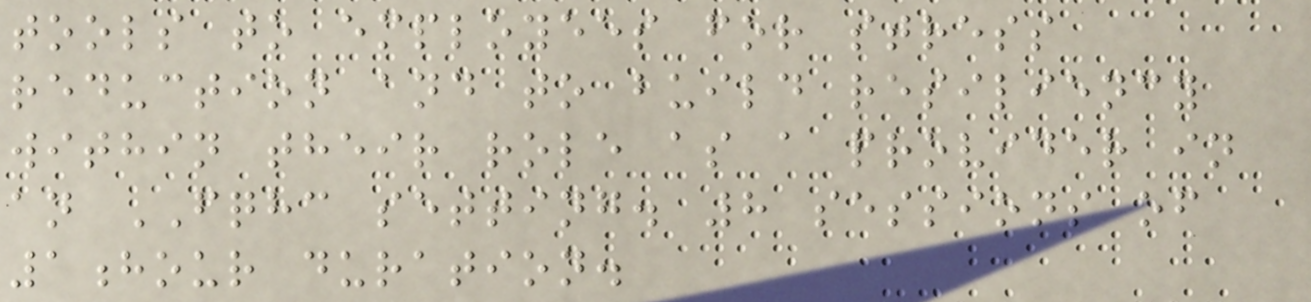tools to employees for stress
reduction and to build resiliency
within their role as a provider in
an FQHC setting. 8 sessions of
1hour duration.
